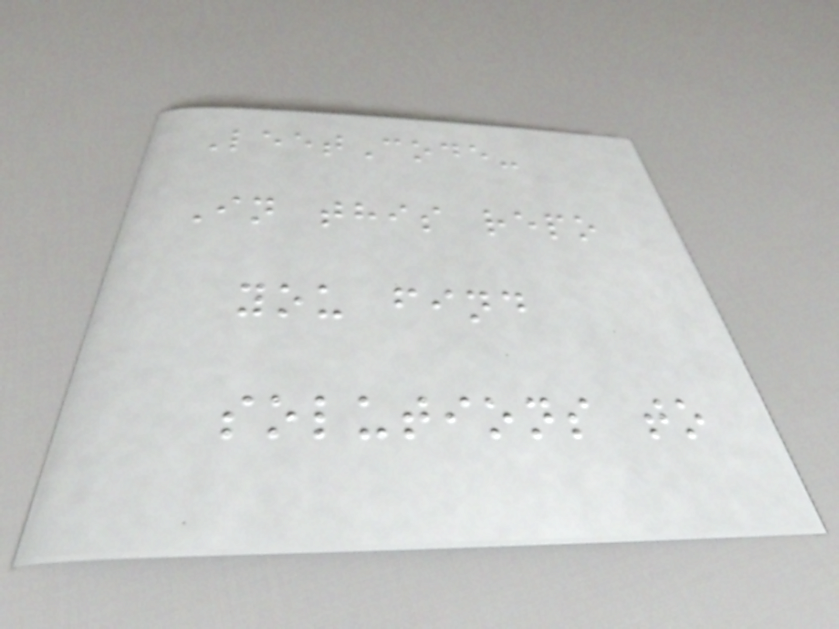LeetCode-
In this repo
you find
solutions to
